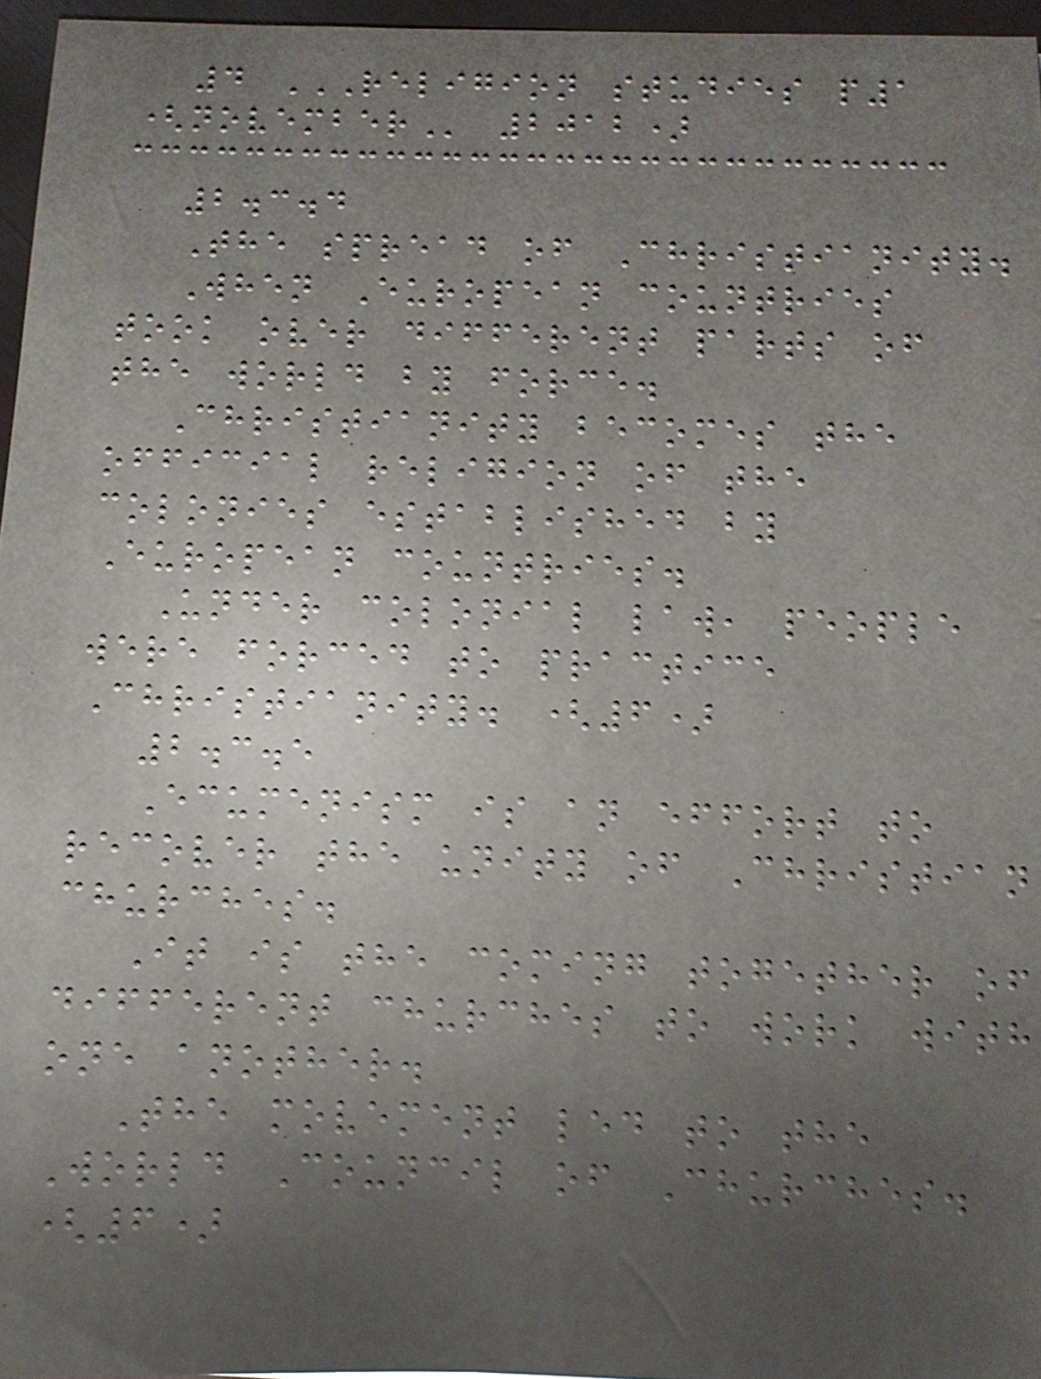4 RELIGION STUDIES P1
(NOVEMBER 2012)
2.3.4
The spread of Christianity.
When European countries
took over different parts of
the world by force.
Christianity becomes the
official religion of the
colonies established by
European countries.
Under colonial law, people
were forced to practice
Christianity. (6)
2.3.5
Ecumenism is an effort to
recover the unity of Christian
churches.
It is the coming together of
different churches to work with
one another.
The movement led to the
World Council of Churches.
(6)
